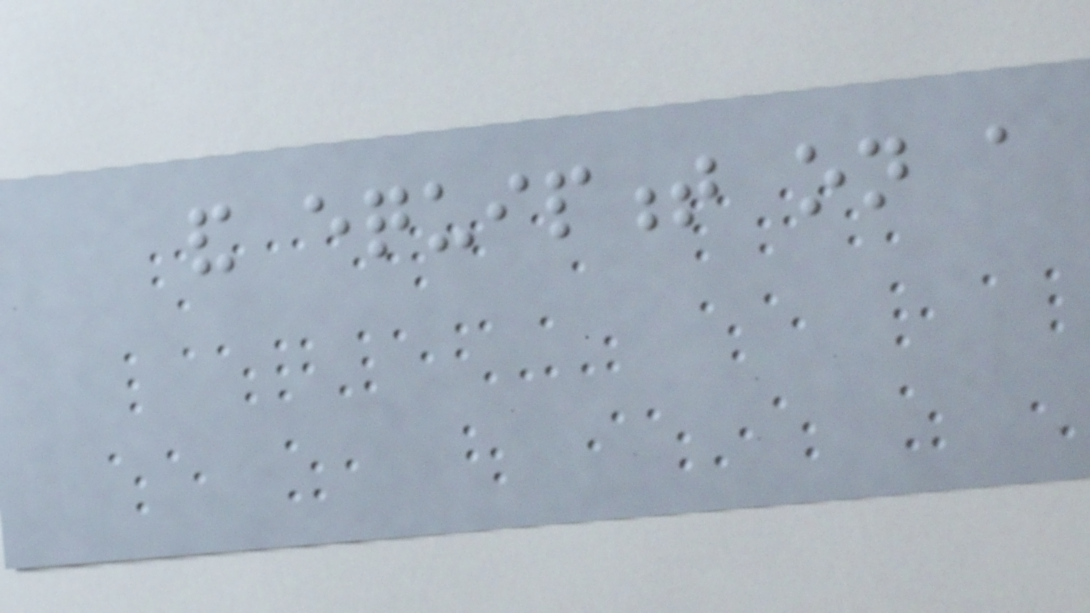and equipment on a
